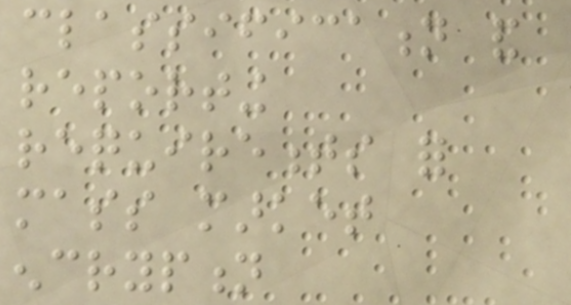classification and
reporting
requirements for
mass market
encryption
